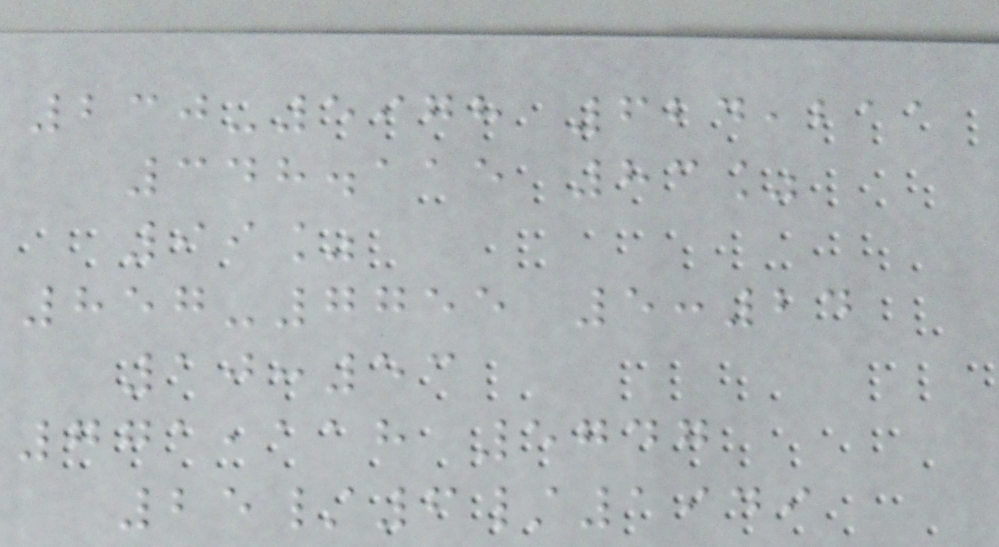230-5978 624,211
348.115 83%
99%
857-7755 5:24
10:53
771,118 5747
25/6/1949
